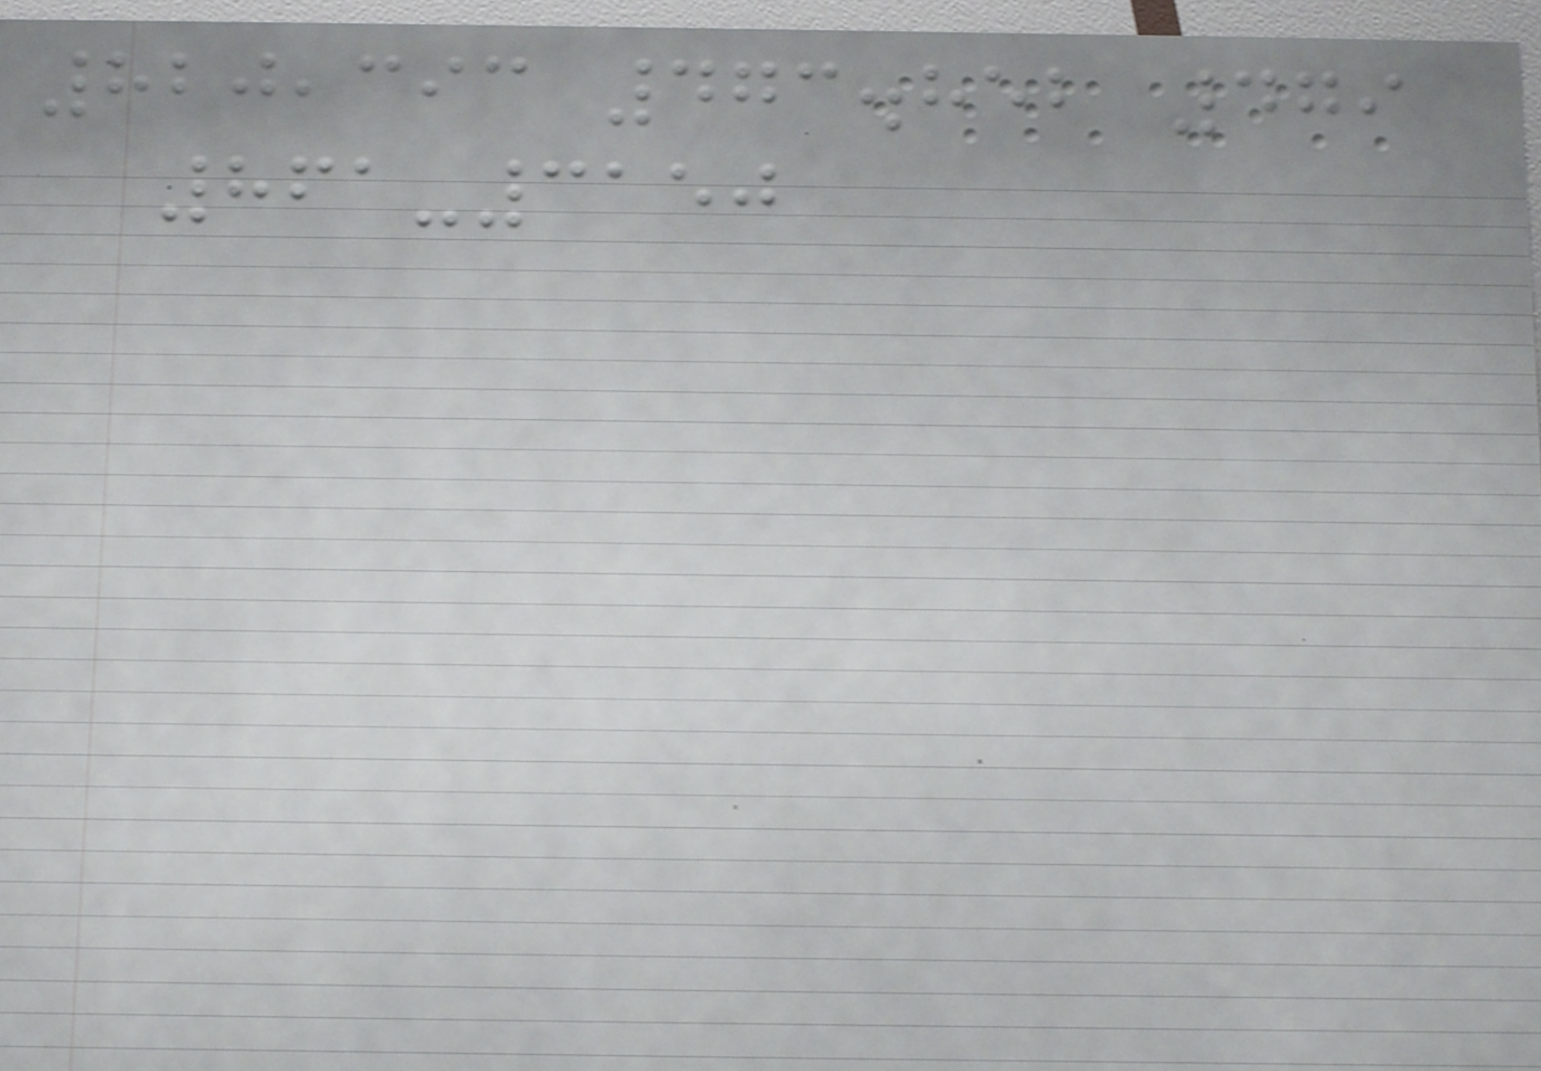820,393 473.852 479
861-3150
